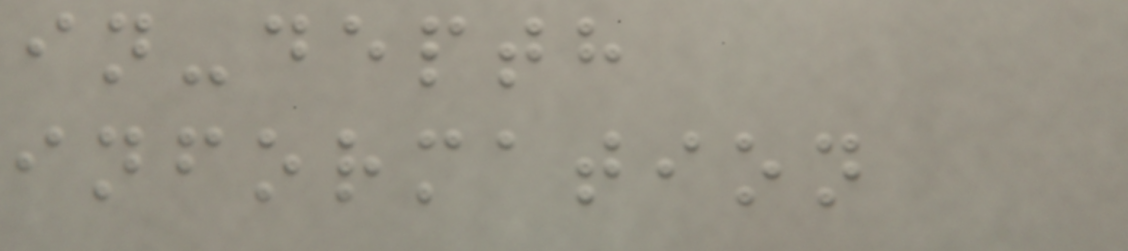in-depth
information
